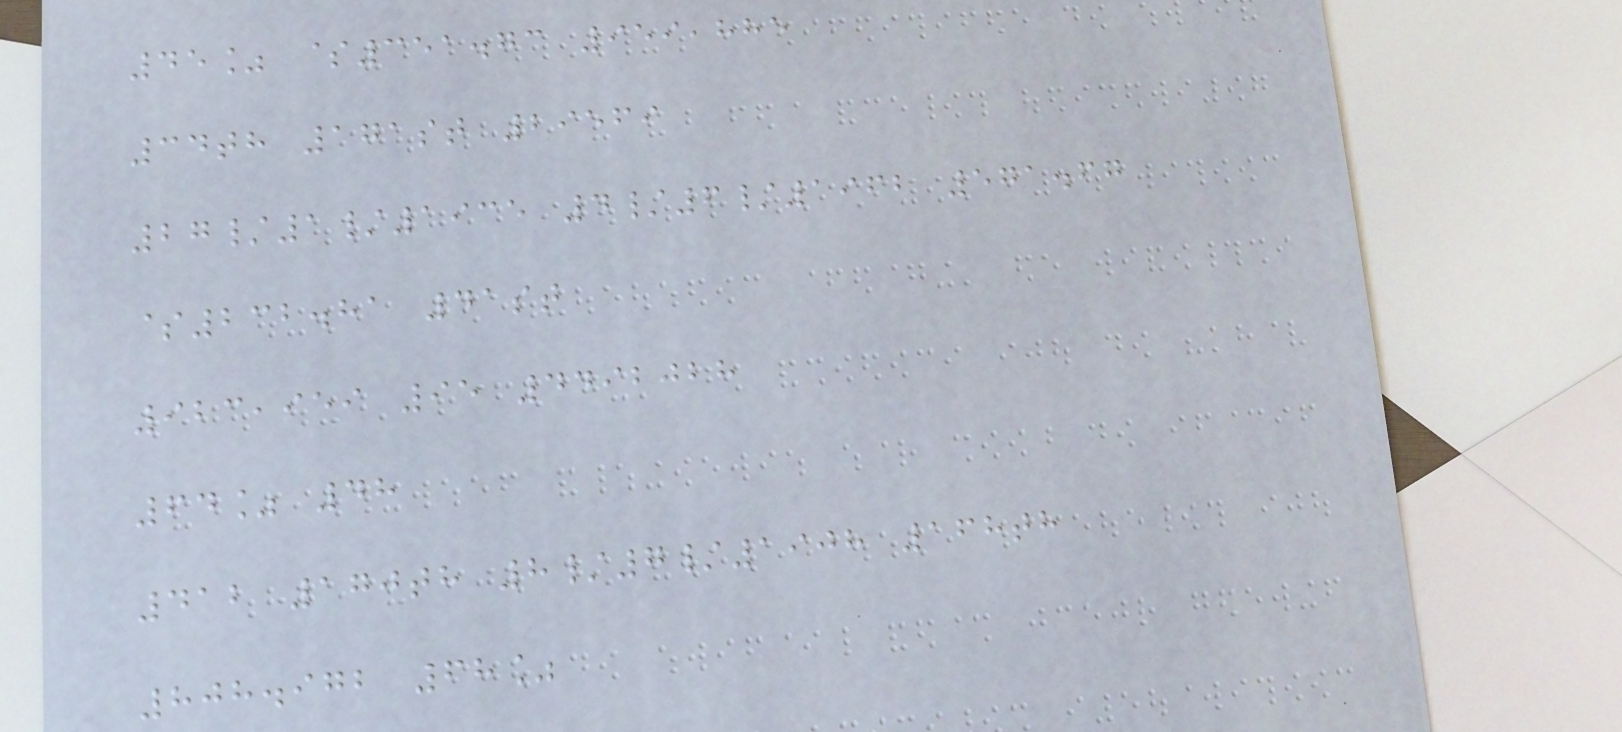45% $351.73 959,885
34th 171st 29569
27/1/1935 4/6/1962 571.67
$232.81 41st
923,959 95 4492028
64% 48
412 170th 8/7/1908 168th
808.972 68%
